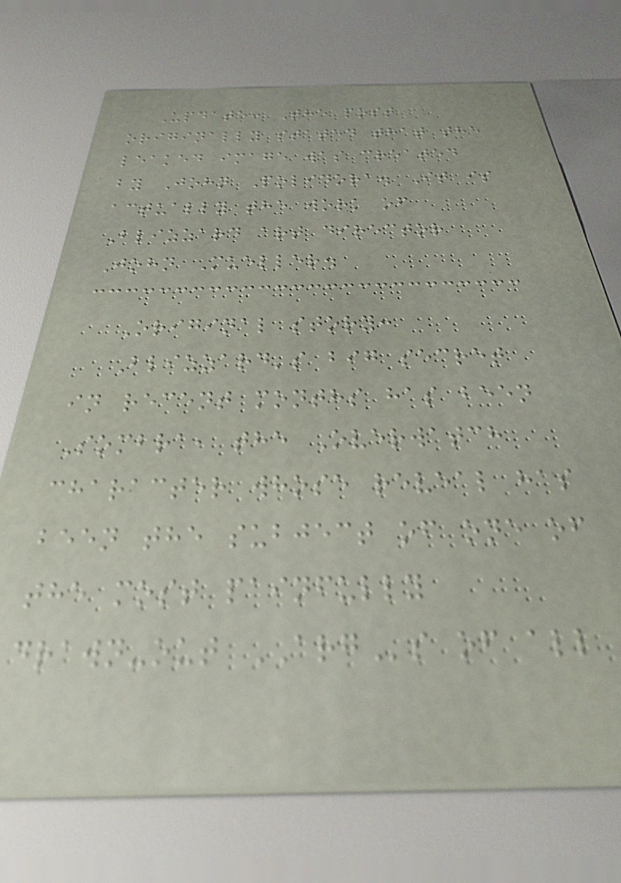Update: The post
originally stated that the
leaked image was created
by John Polidora. It is
actually the work of
Blizzard art director
John Mueller.
Original story:
Blizzard's big secret
in recent months has been
Sombra, the Overwatch
character whose reveal has
been the subject of one of
the most painfully
drawn-out ARGs of all
